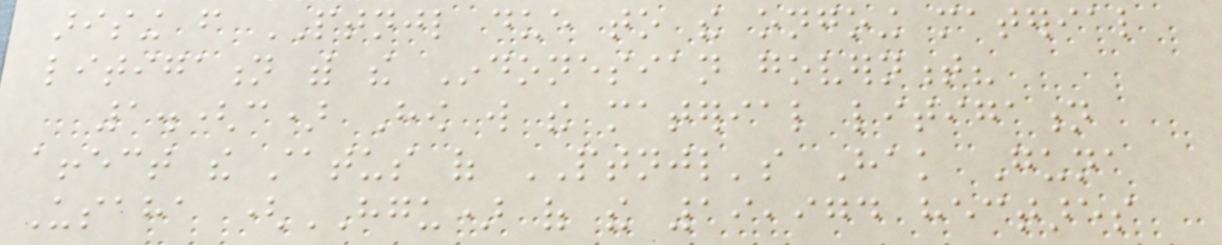arising from PTNJL due to the ongoing material
litigation with the Indonesian government?
1.(c) How will the material litigation
affect the status of PTNJL's Hak Guna
Usaha (HGU) of the 19,974 hectares
